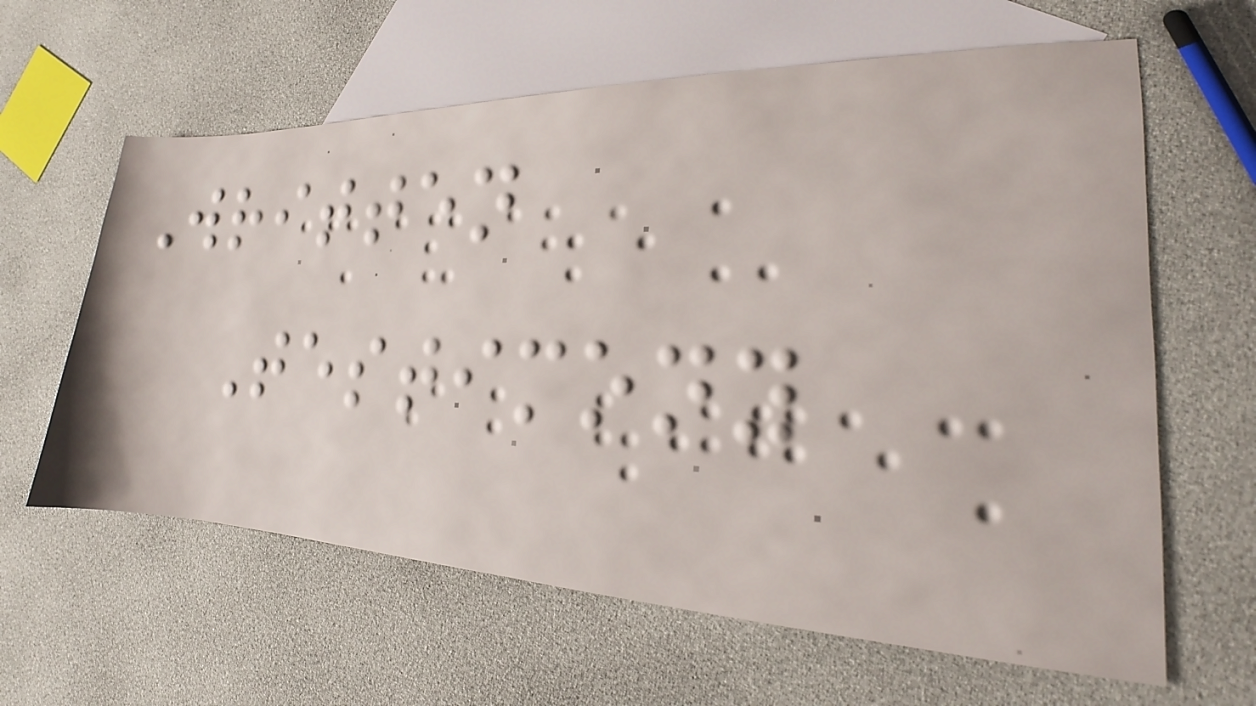Written
Testimony
